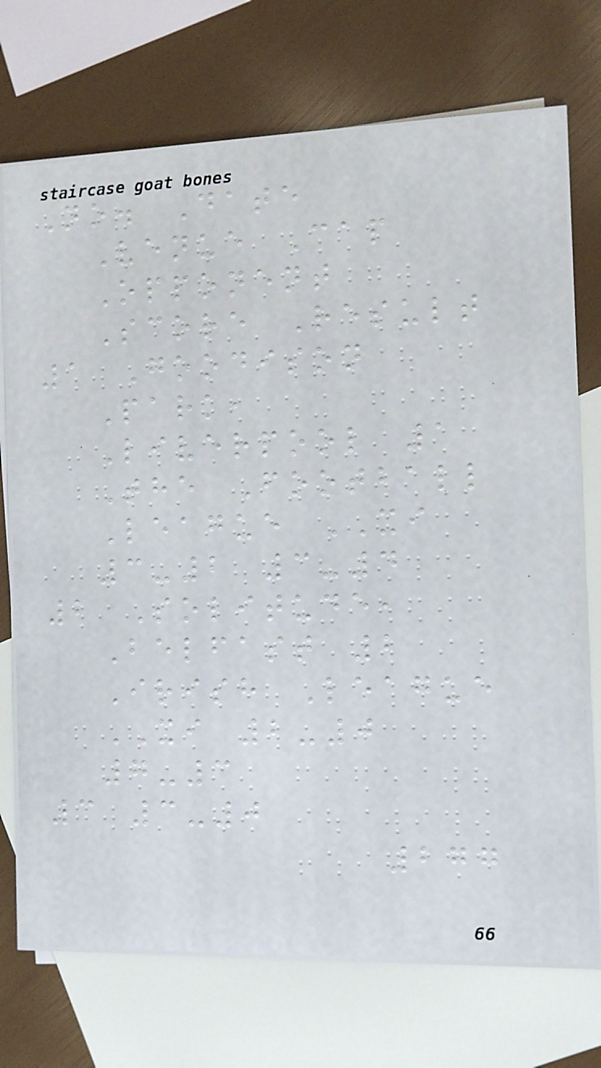No. Date
Venue Cap
Opponent
Score Result
1 Goodison
Park,
Liverpool 1
The Football
League XI
3-2 3-4
2 Solitude,
Belfast 2
Irish League
XI 2-0
7-3
3 3-0
277
